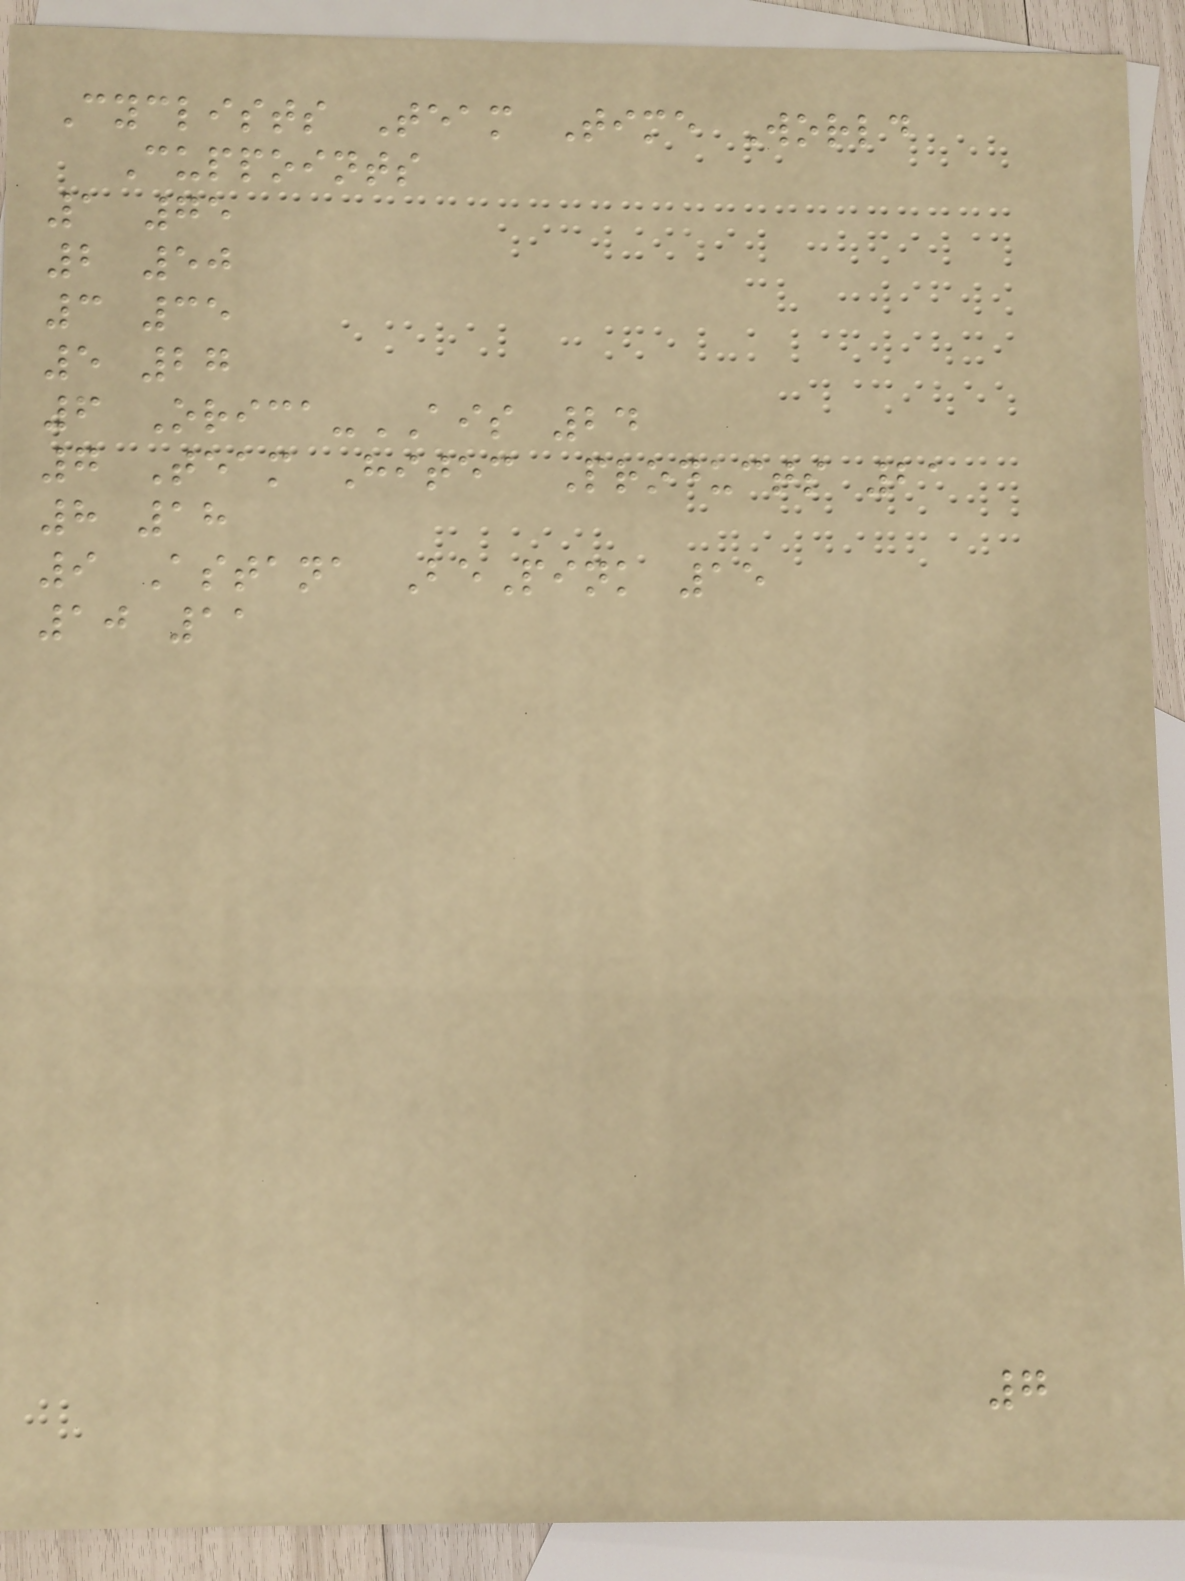Cyclists Team Time World
Cuppoints
1 75
2 50
3 35
5 27
6 Orica-AIS 24
7 Team Hitec Products 21
8 18
9 Astana BePink 15
10 11
7
